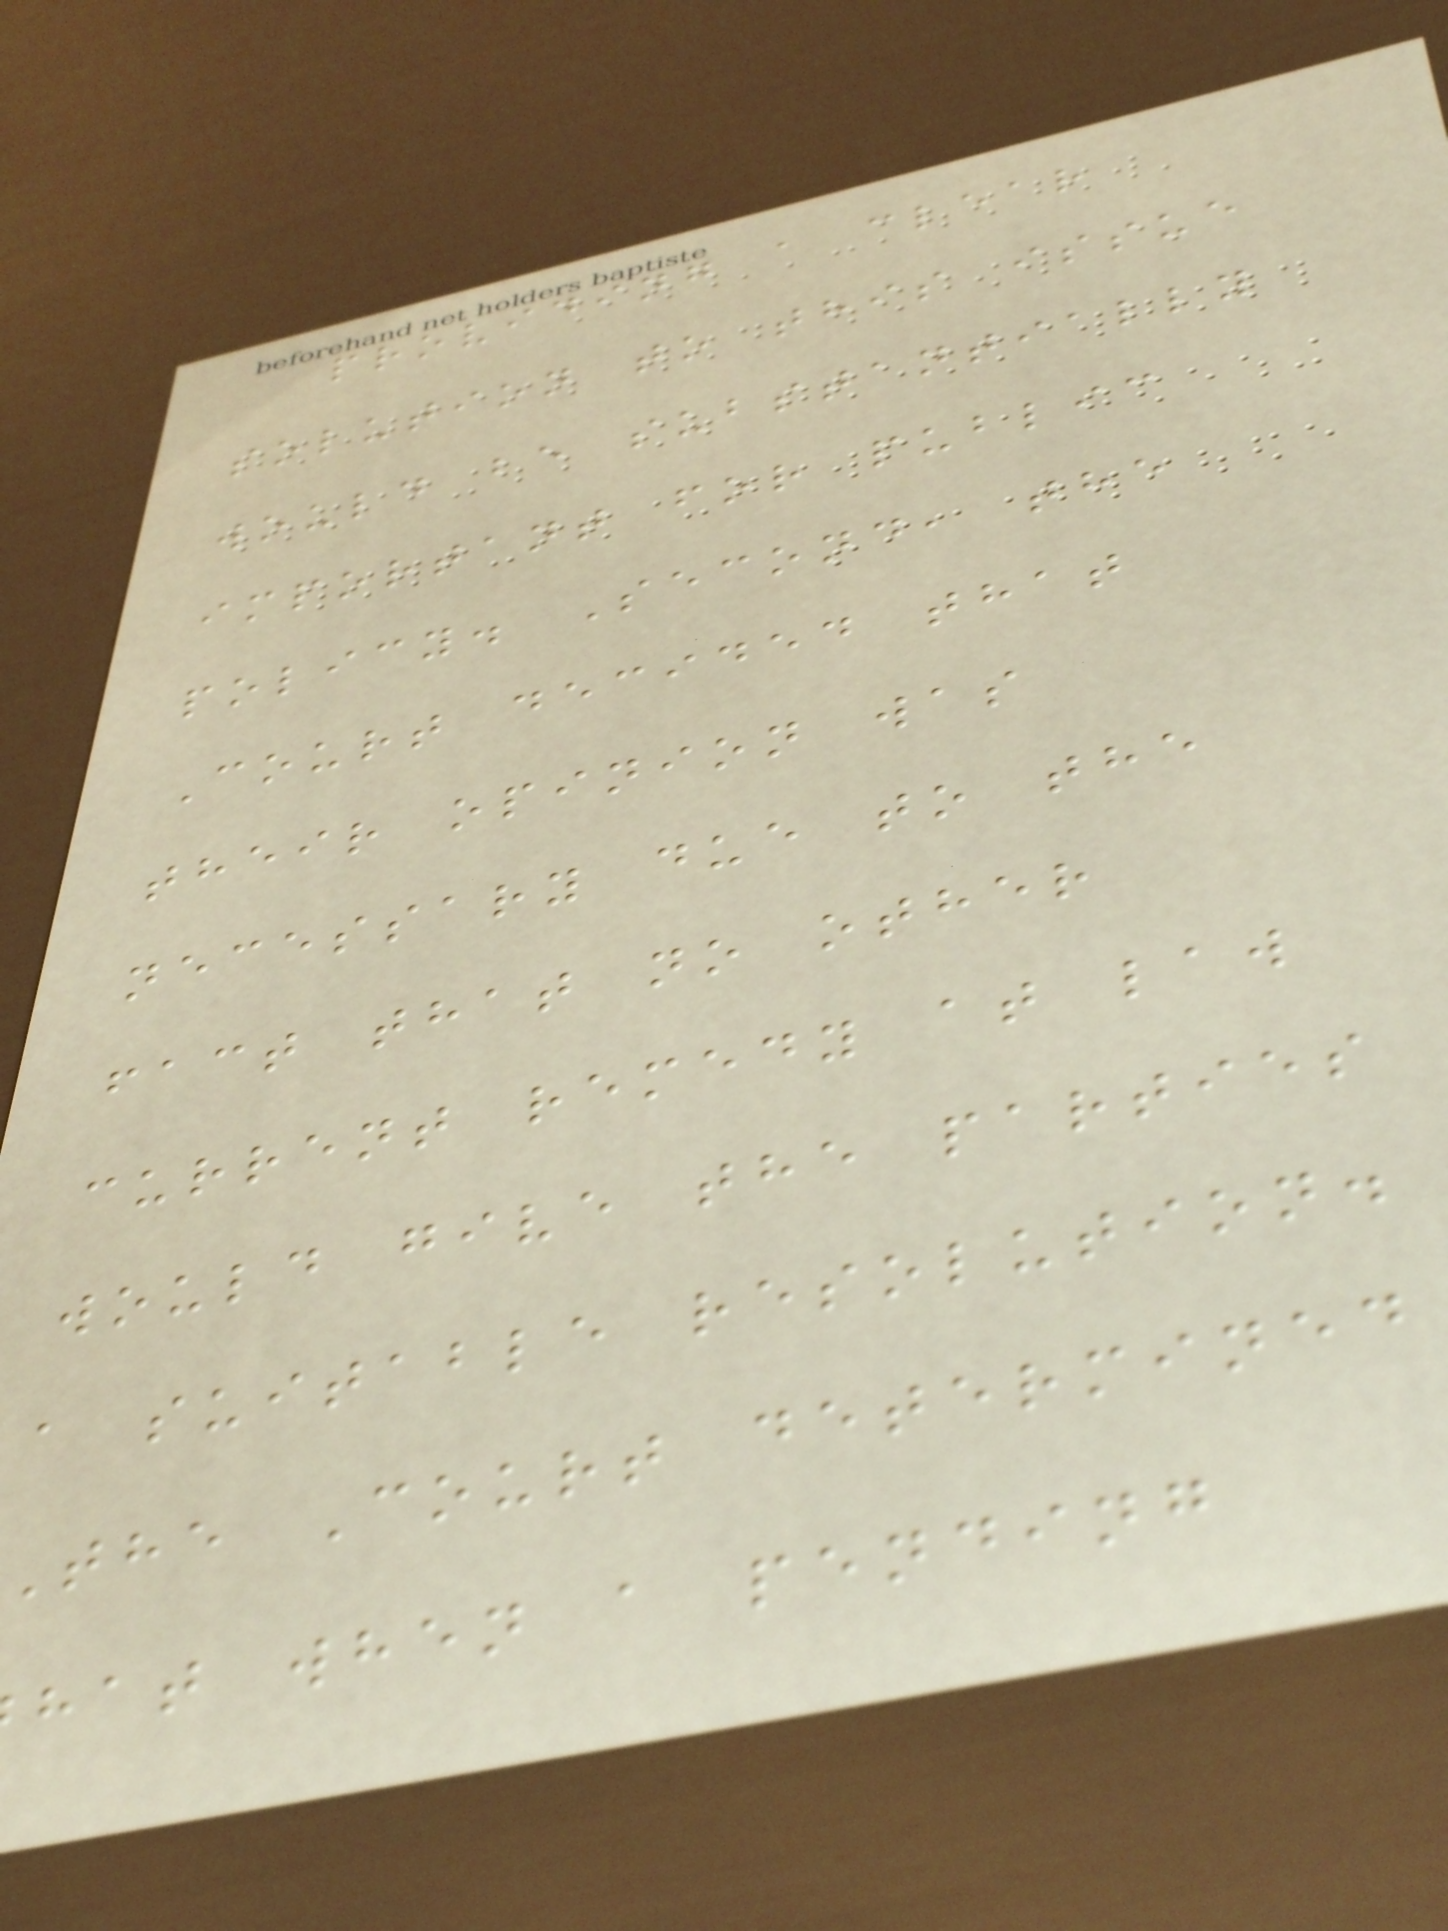providing a clear
solution to this issue
would be substantially
important for public
policy. Second, the
Court decided that
their opinion was
necessary due to the
fact that no other
current remedy at law
would give the parties
a suitable resolution.
The Court determined
hat when a pending
